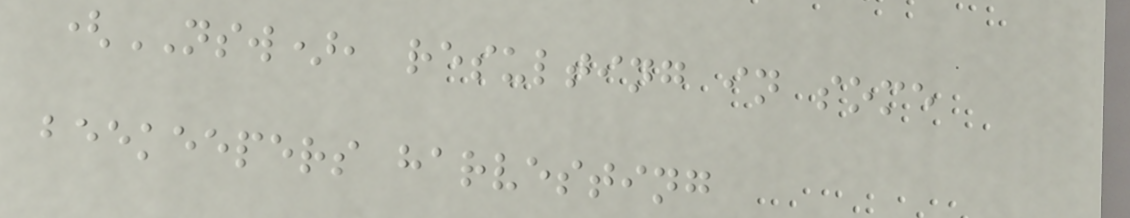(NSW), resulting in some
beekeepers harvesting
